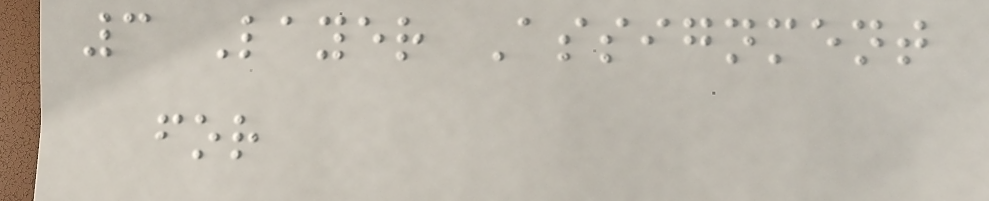3 Layer Assignment
for
